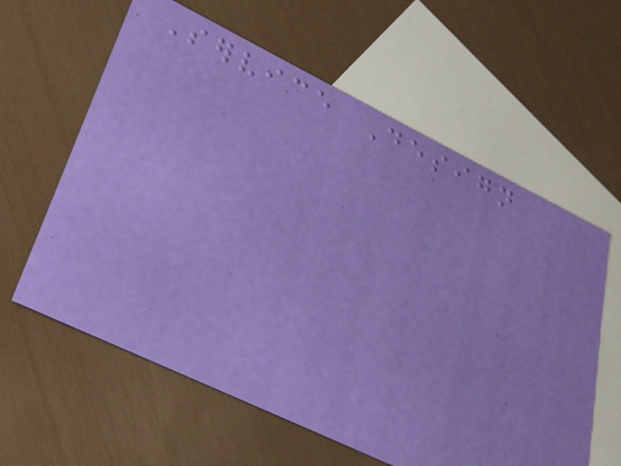Service Design
